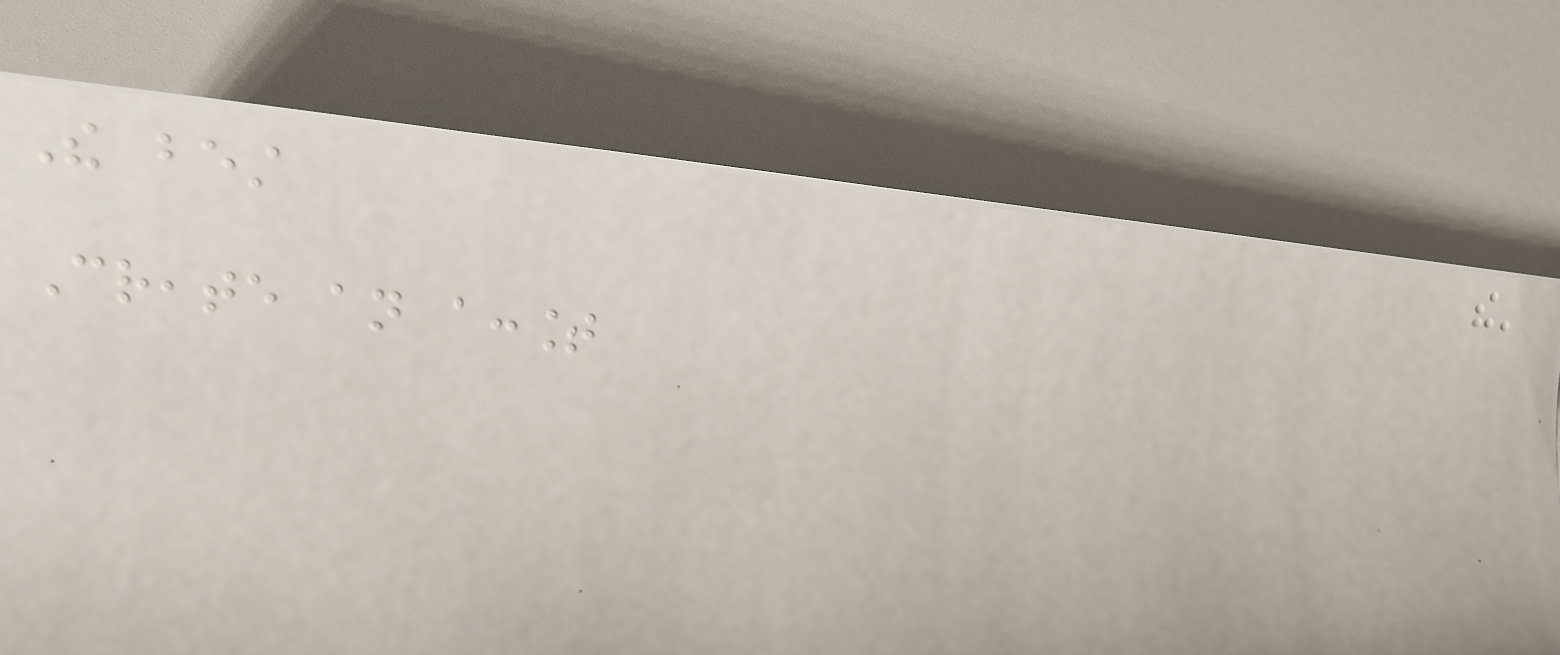The best
Create an account
